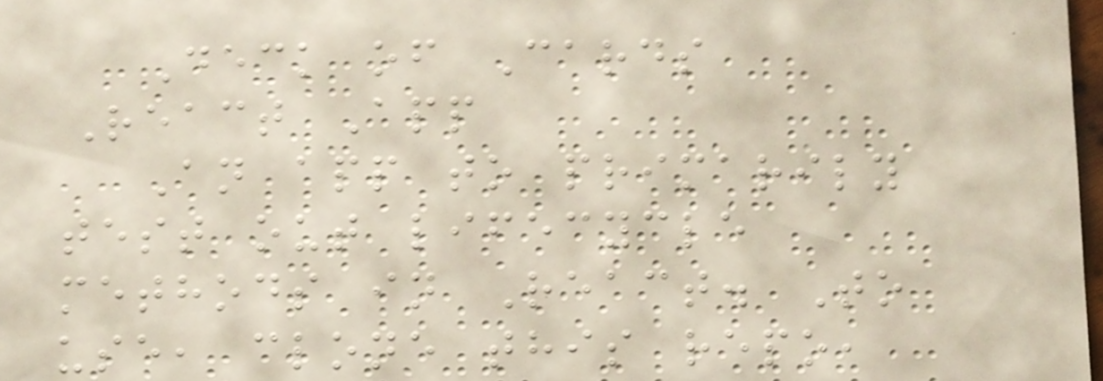Deck of Cards
React App
An app to primarily
test out lifecycle
methods in React. To
use, clone this repo,
